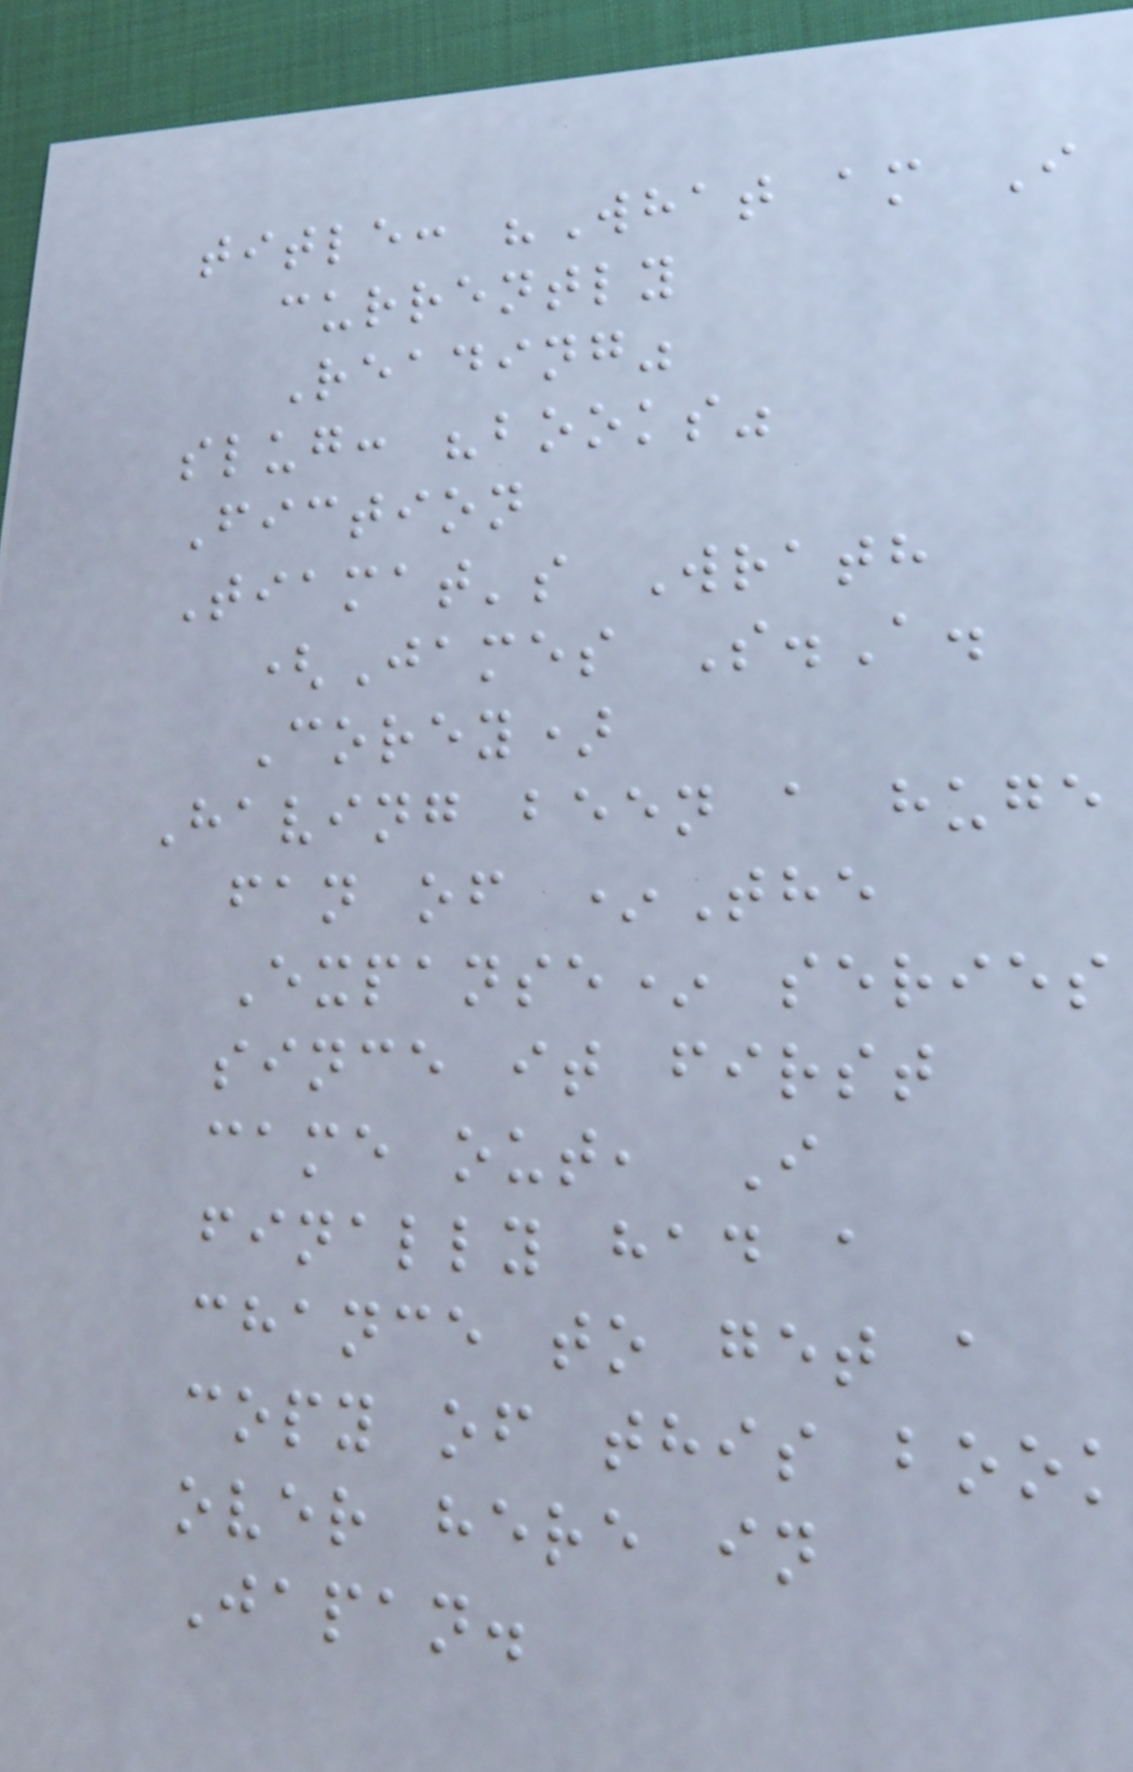title: "What am I
currently
Reading"
slug: "books"
Fiction
Tiamat's Wrath
(James S.A.
Corey)
Having been a huge
fan of *The
Expanse* series
since it first
came out, I
finally had a
chance to get a
copy of this book
over here in
Japan.
